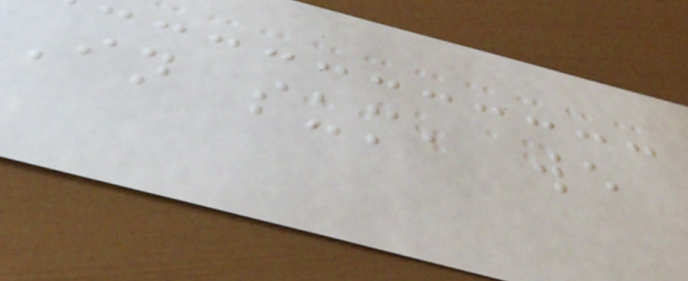In sum, we
